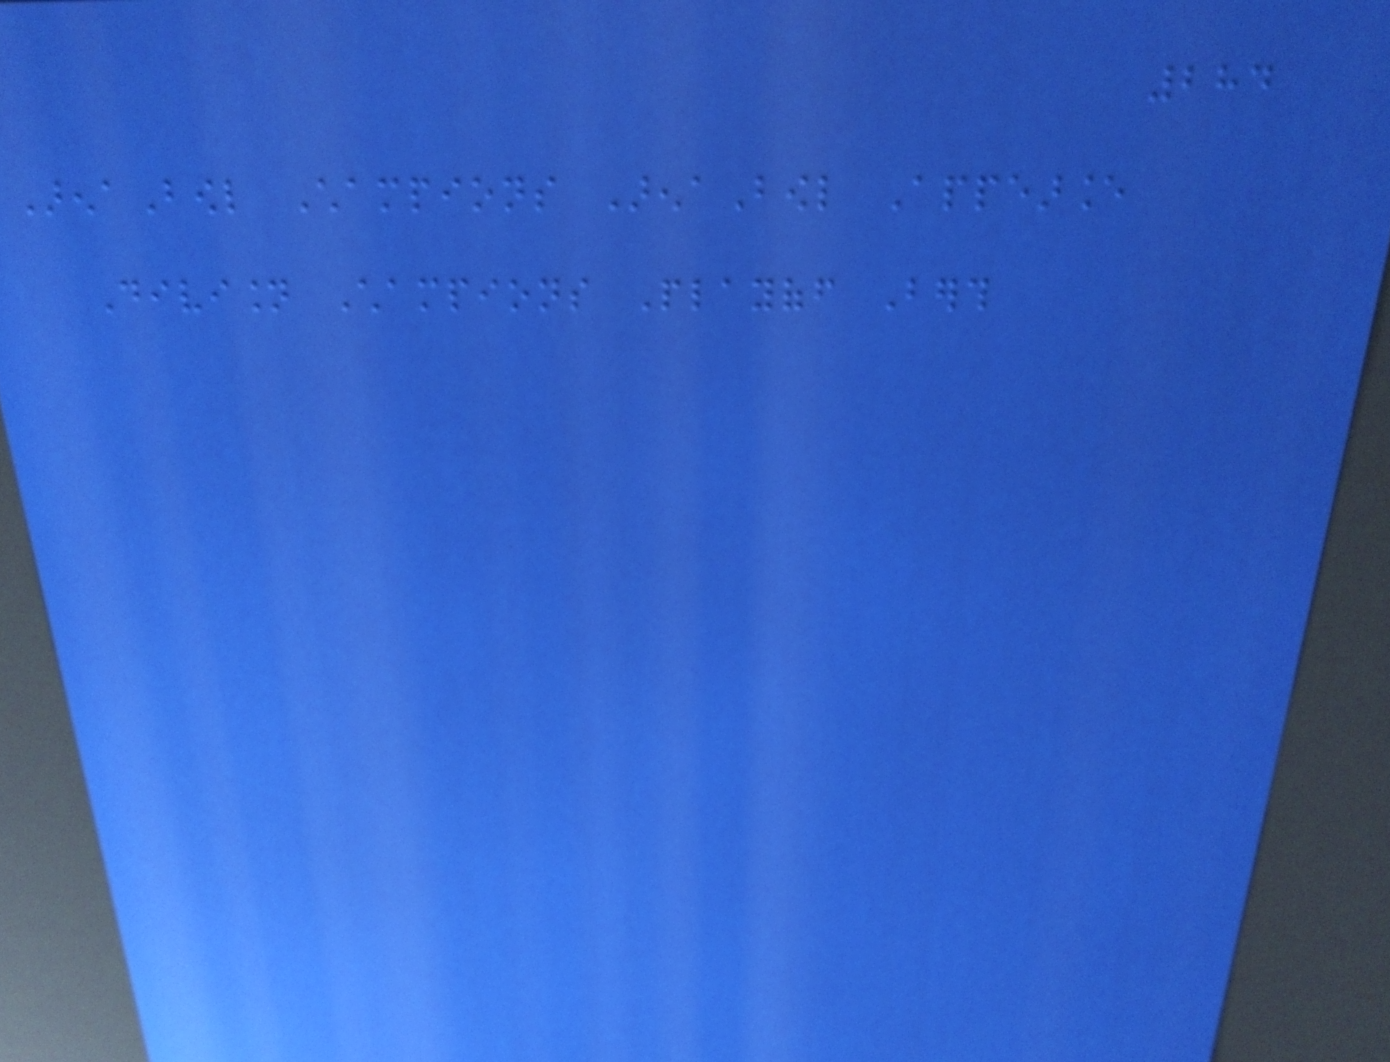284
ArenaBowl Champions ArenaBowl Appearance
Division Champions Playoff Berth
